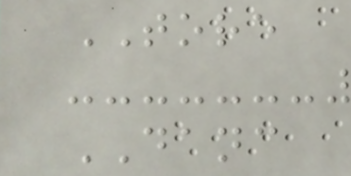TORE
DANC
